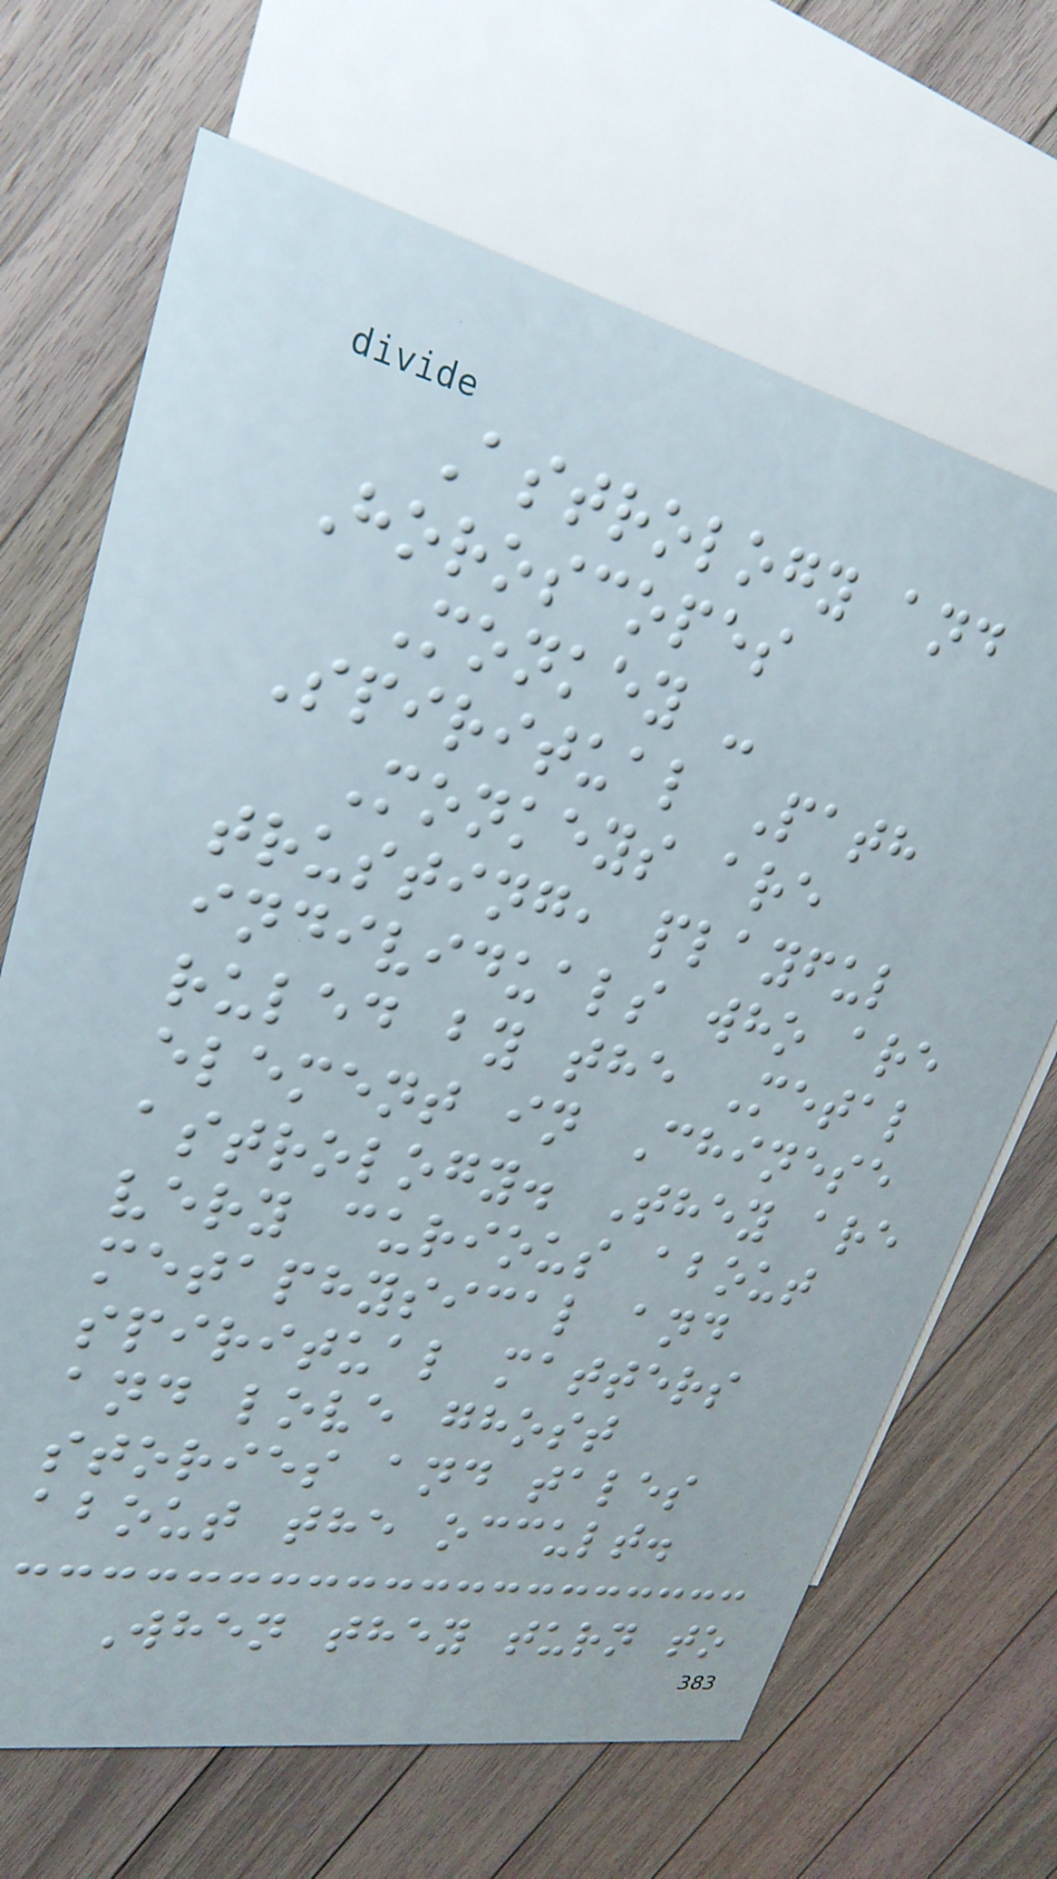Astrology and
Horoscopes
Monkey -
Spiritual Path
Monkeys are
trusting, playful
individuals who are
ruled by the Metal
element in Chinese
astrology. They are
very curious about
metaphysical and
spiritual matters
and love ghost
stories and tales
about the occult.
When they turn to
